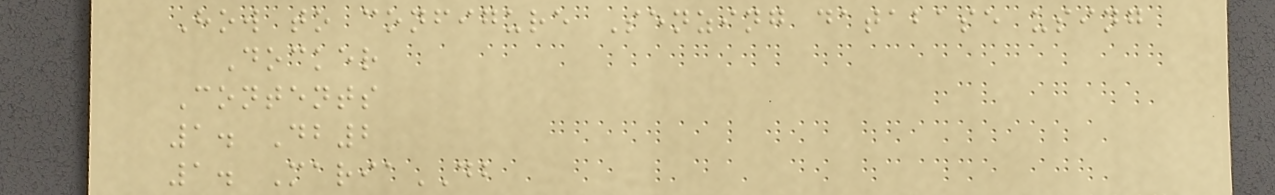How to configure Senzing database using
Docker
Contents
1. Db2
1. MariaDB
